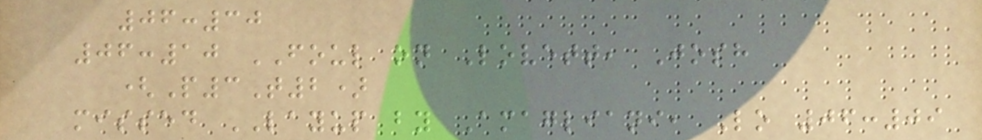06:30
06:10 FOUL on Lovett, Josh
(P3T2)
missed LAYUP by Amagliani, Lo 06:09
